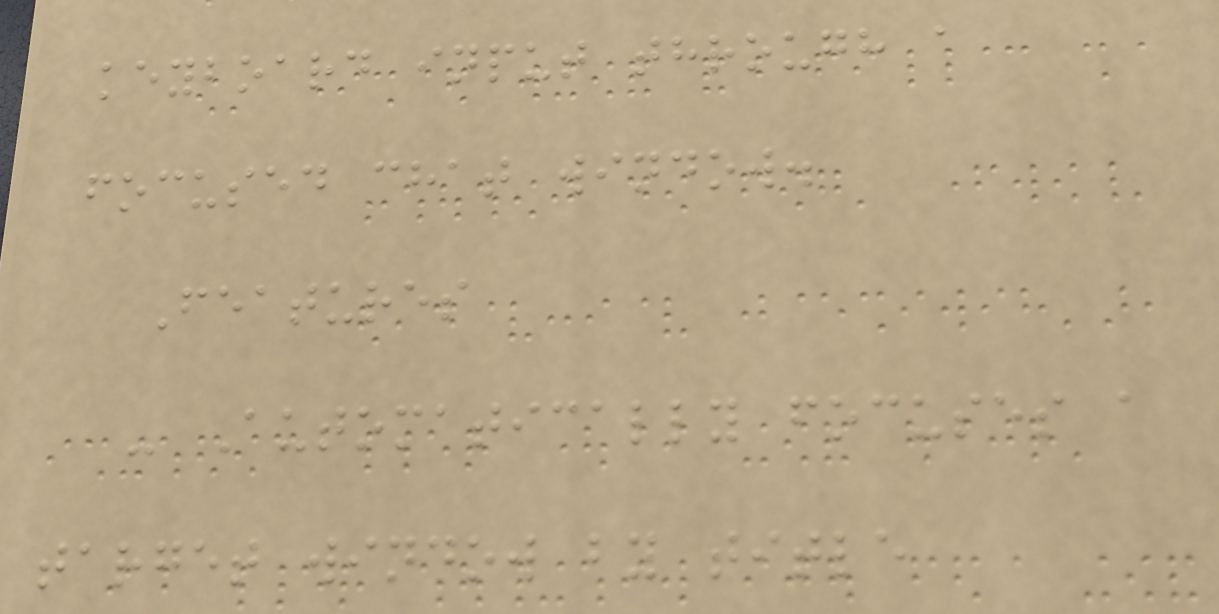keyboard input through a
focused chat window.
Features
- Automatically focuses a
target window by title
